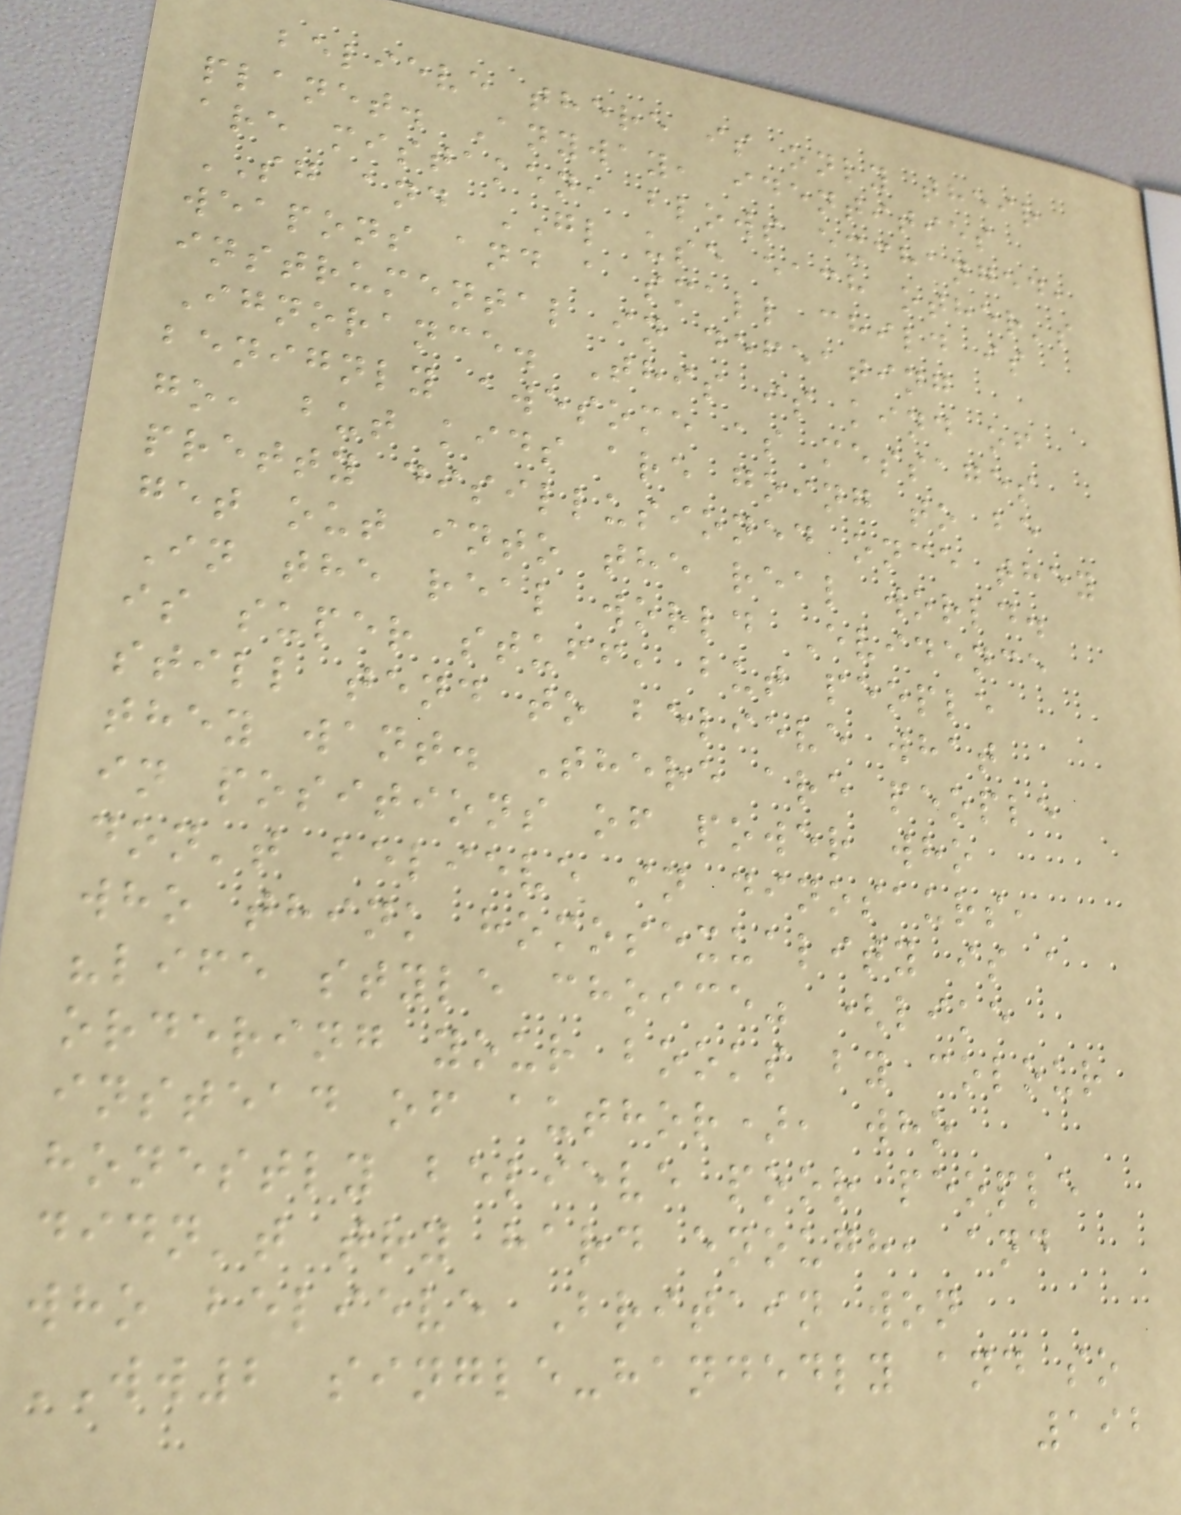believe there is only their
planet. Anyway, identities
are mistaken, blows exchanged,
SG and GL use each other's
weapons and a small child is
instrumental in defeating
Ignorance. This is kind of
benignly awesome as messages
go, but kids are going to be
pretty disillusioned once they
get out into the real world.
In the real world Evidence
is super stuff, but people
still tend to believe what
they want. There are people
in positions of power who
don't believe in dinosaurs,
who think homosexuality is a
"life style choice" (like
ordering your books by colour
instead of author), who
honestly believe poor people
didn't try hard enough, and
who believe Britain won
WW2 single-handedly and so
192
